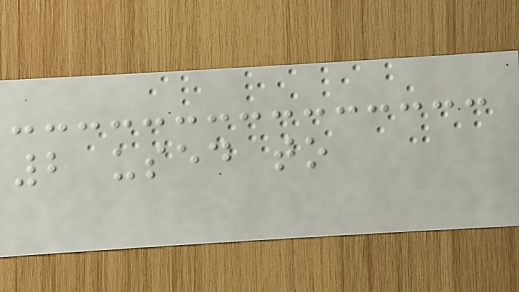2 used to
